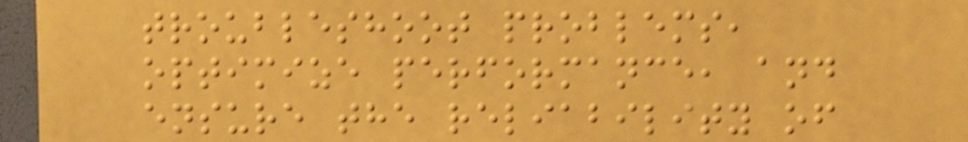troubleshoot problems,
optimize performance, and
ensure the reliability of
